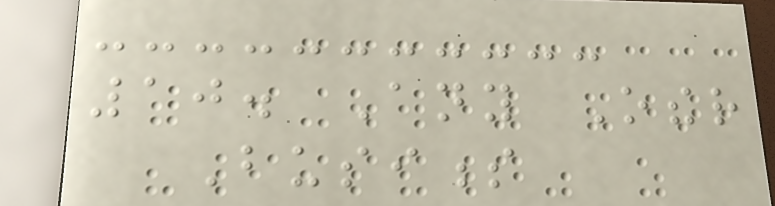10. Any Other
Business
